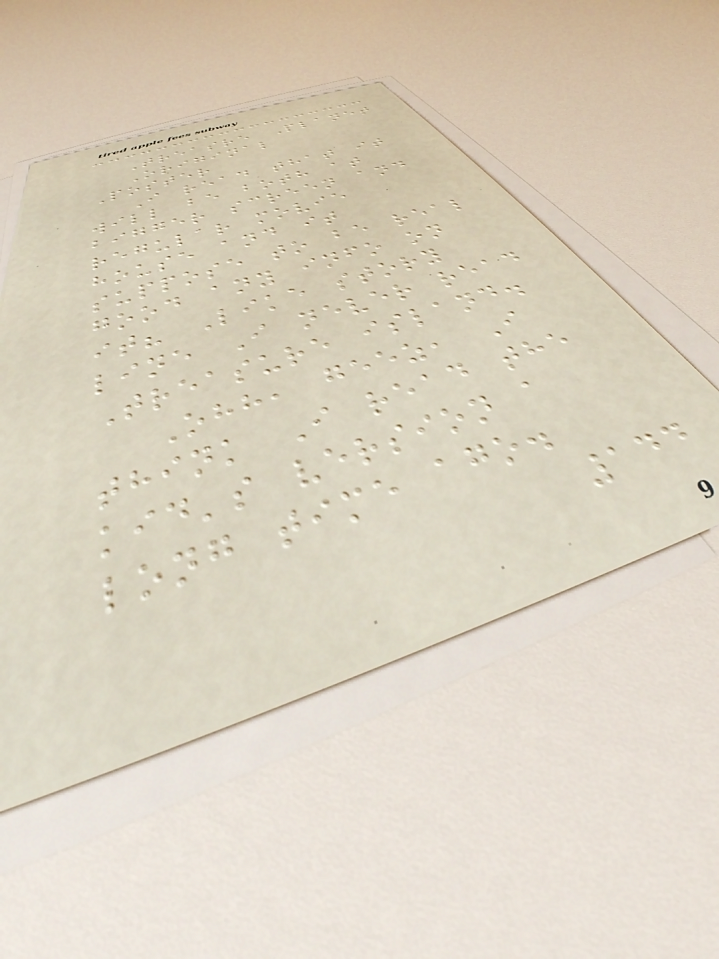Treasre Planet
Original
Poster
I read that it
will be both at
bigger screen and
regular movie
house and it
suppose to be real
good any info on
it? Like story
line I never read
Treasure island.
Ohh, geez, I
think I read the
kid's version a
long time ago.
144
